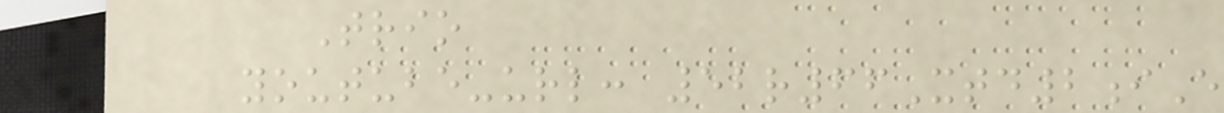Trio
youtube-url: 52r66Xtd2iE
